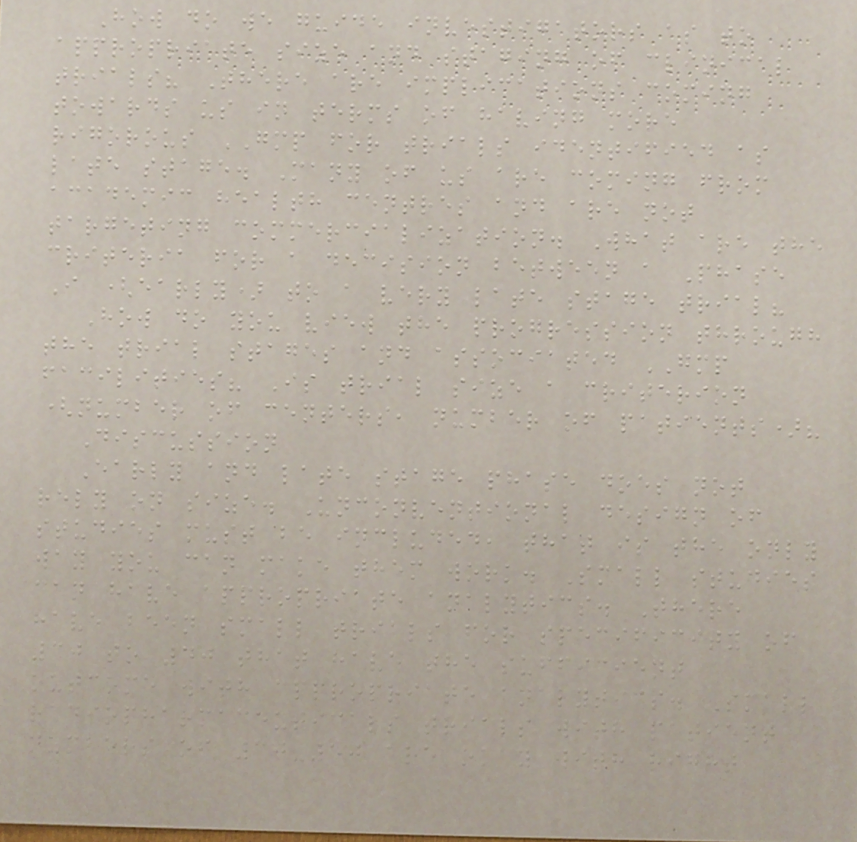How do we guide investigators as to
appropriate size and staging of clinical
trials? There are implications coming
towards us in terms of having more
rigorous GMP for trials identified as
late stage. Many of us are coming from
academic health centres and are not
targeting commercialization. What are the
criteria for a decision between a Phase
I (early) to a very late stage trial?
How do you view the progression through
the trial stages and associated GMP
facilities? Is trial size a criterion
(number of centers, number of patients)?
Discussion
Early and late stage phase does not
rely on size. Unconventional design of
studies must be included, that is the only
way you can make them work. Small studies
can have appropriate analytics. There
have been small trials for specificity of
30 to 40 that have the sufficient
outcome with appropriate analytics. Small
radiopharmaceuticals trials with patient
numbers of 30-50 are okay with right
